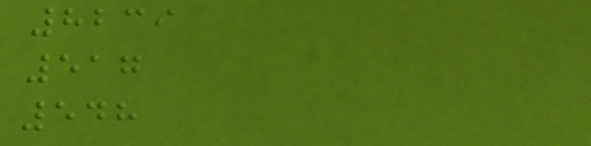8239
517
548
